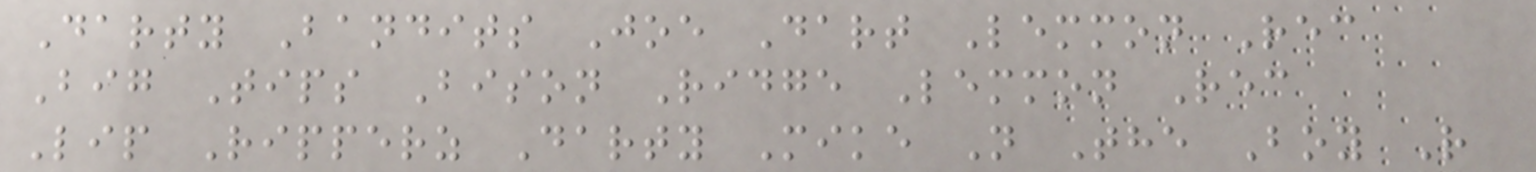Darty Bandits Joe Dart Lemmon Rec
Big Tips Bison Ridge Lemmon Rec
Lip Ripperz Darty Mike N The Boy R
